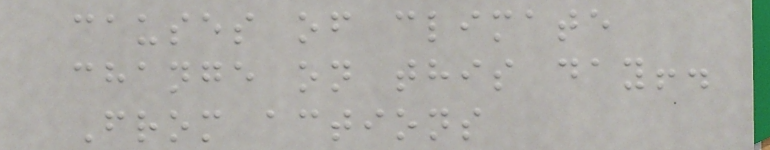causes of climate
change on this day!.
From actions
